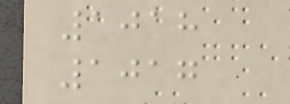1018
1017
